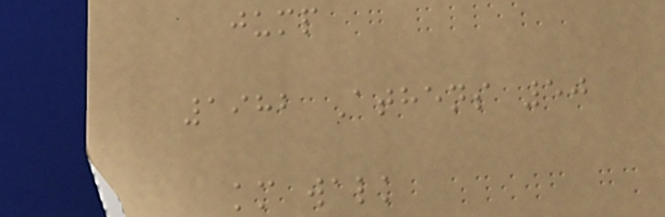jump
1982 Athens 50
km walk
